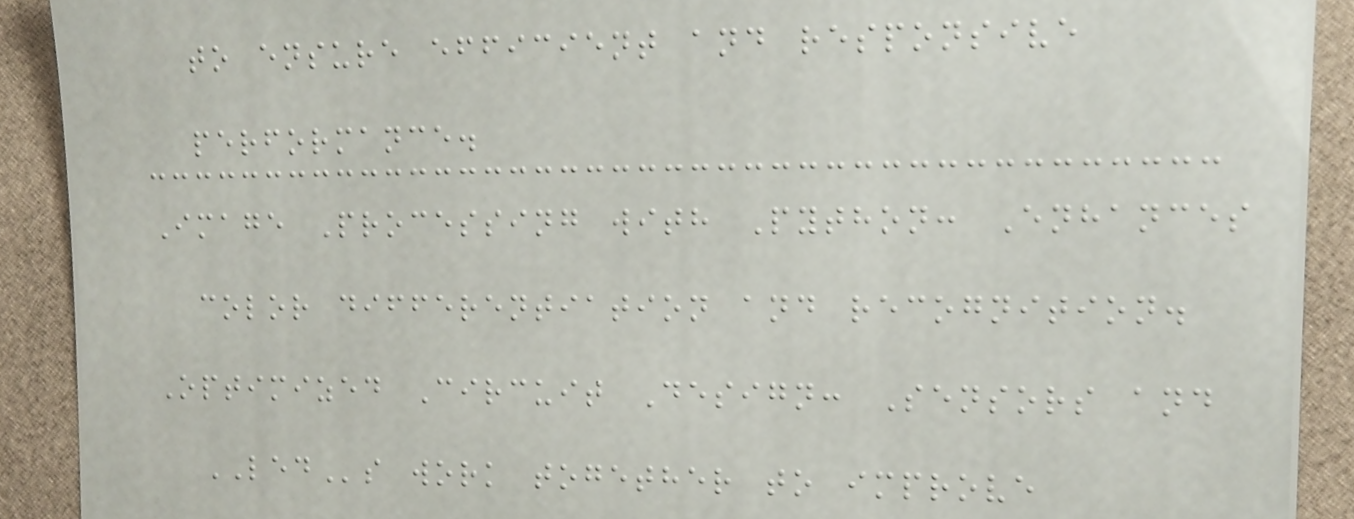to ensure efficient and responsive
performance.
Image Processing with Python: Enhances
color differentiation and recognition.
Optimized Circuit Design: Sensors and
LEDs work together to improve
